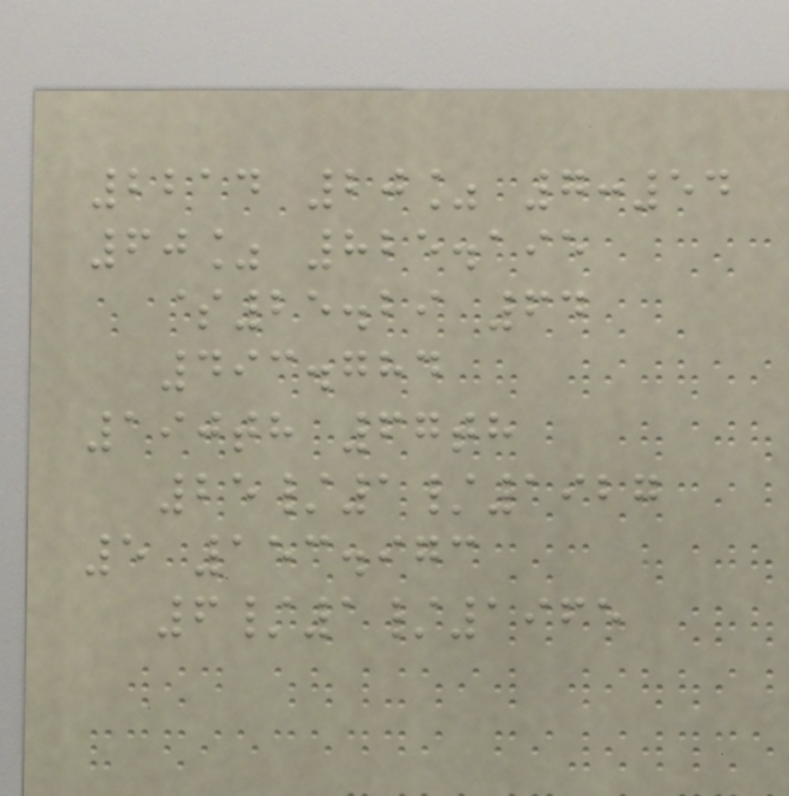2214 20% 7:54
60% 825.195
$25.29 64
493.784
190th 67th
25/1/1927
5 153.973
6/1/1965
